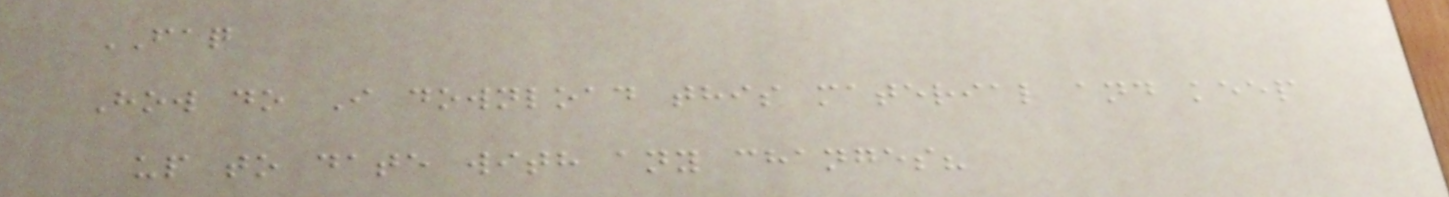FAQ
How do I download this material and keep
up to date with any changes?
